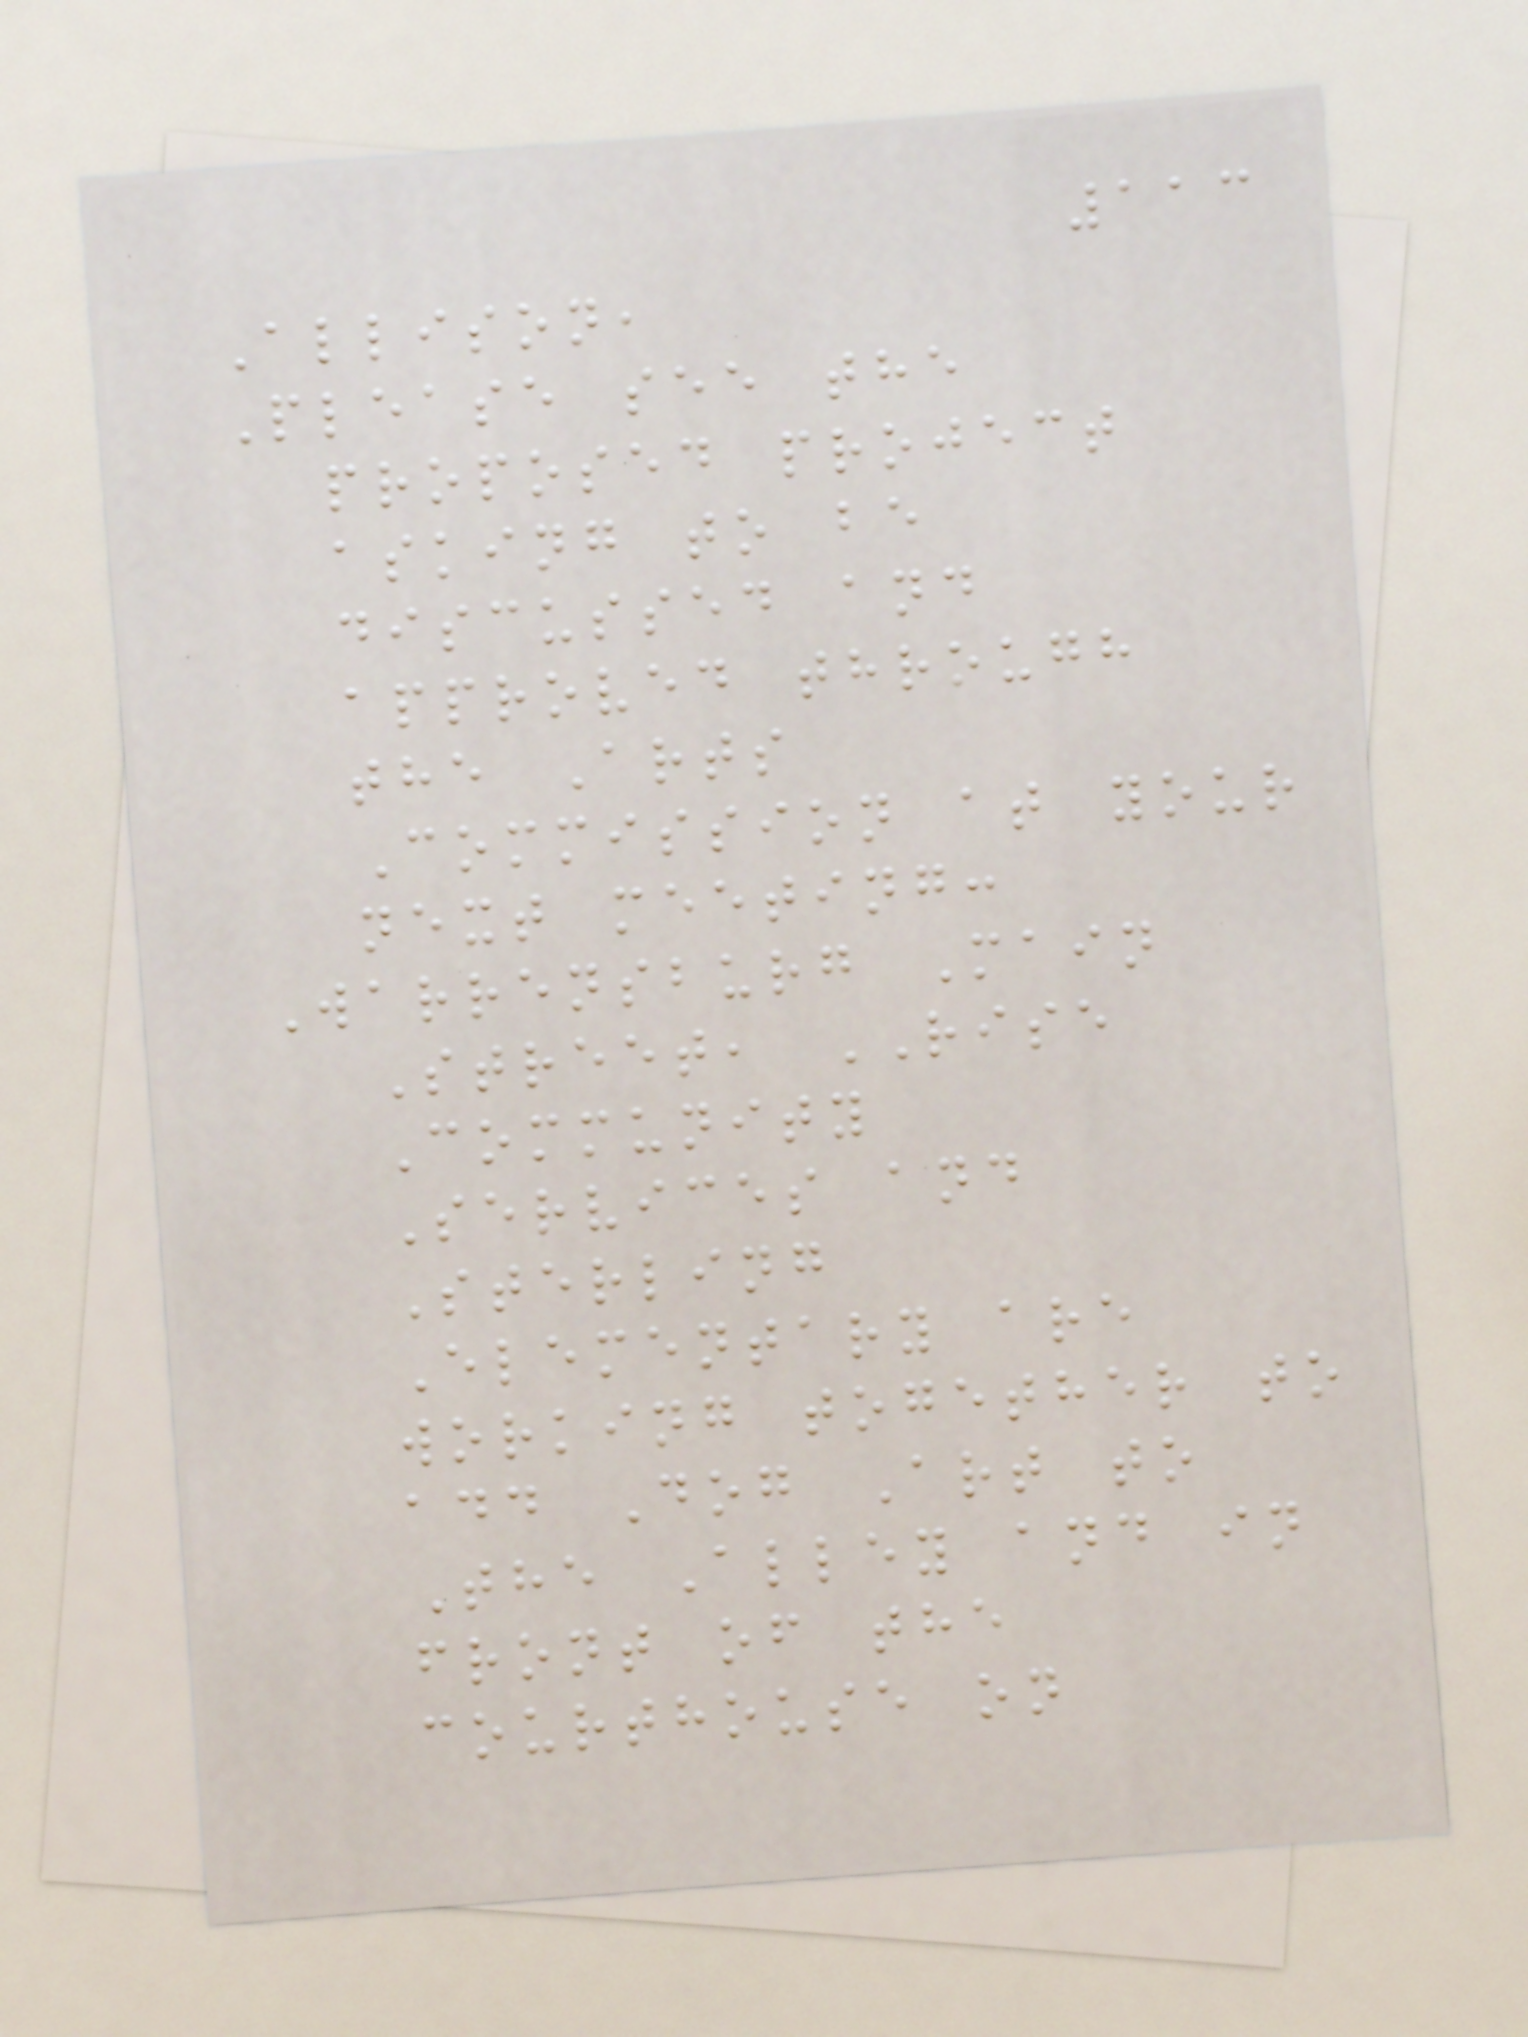113
Allison,
Please see the
proposed project
asking to be
discussed and
approved through
the Arts
Commission at your
next meeting:
Warrensburg Main
Street, RISE
Community
Services and
Sterling
Elementary are
working together to
add Dog Art to
The Alley and in
front of the
courthouse on
